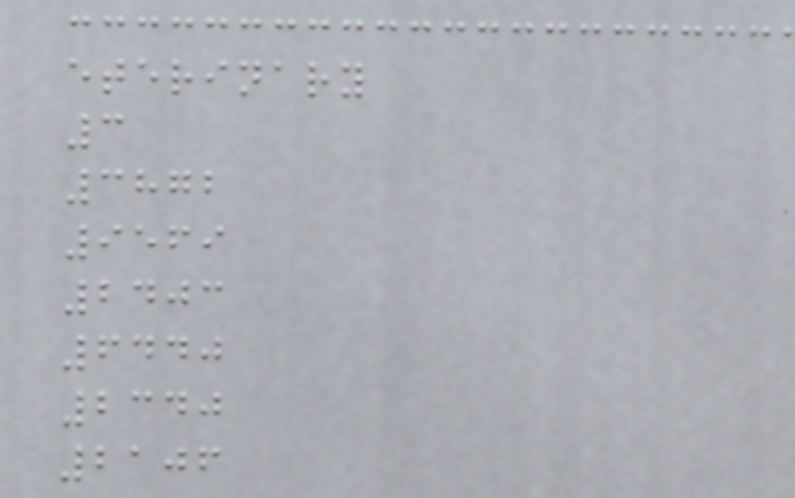eterinary
3
3872
9569
2403
6440
2340
2106
